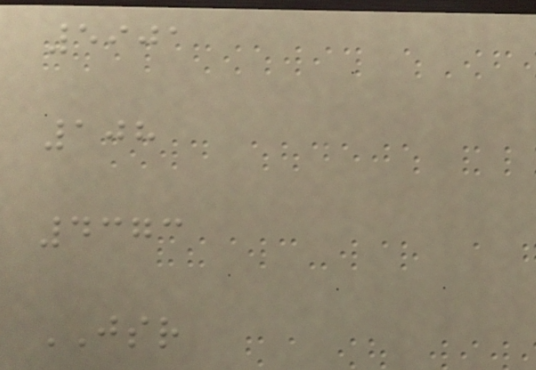5901
108
4373
JSR
